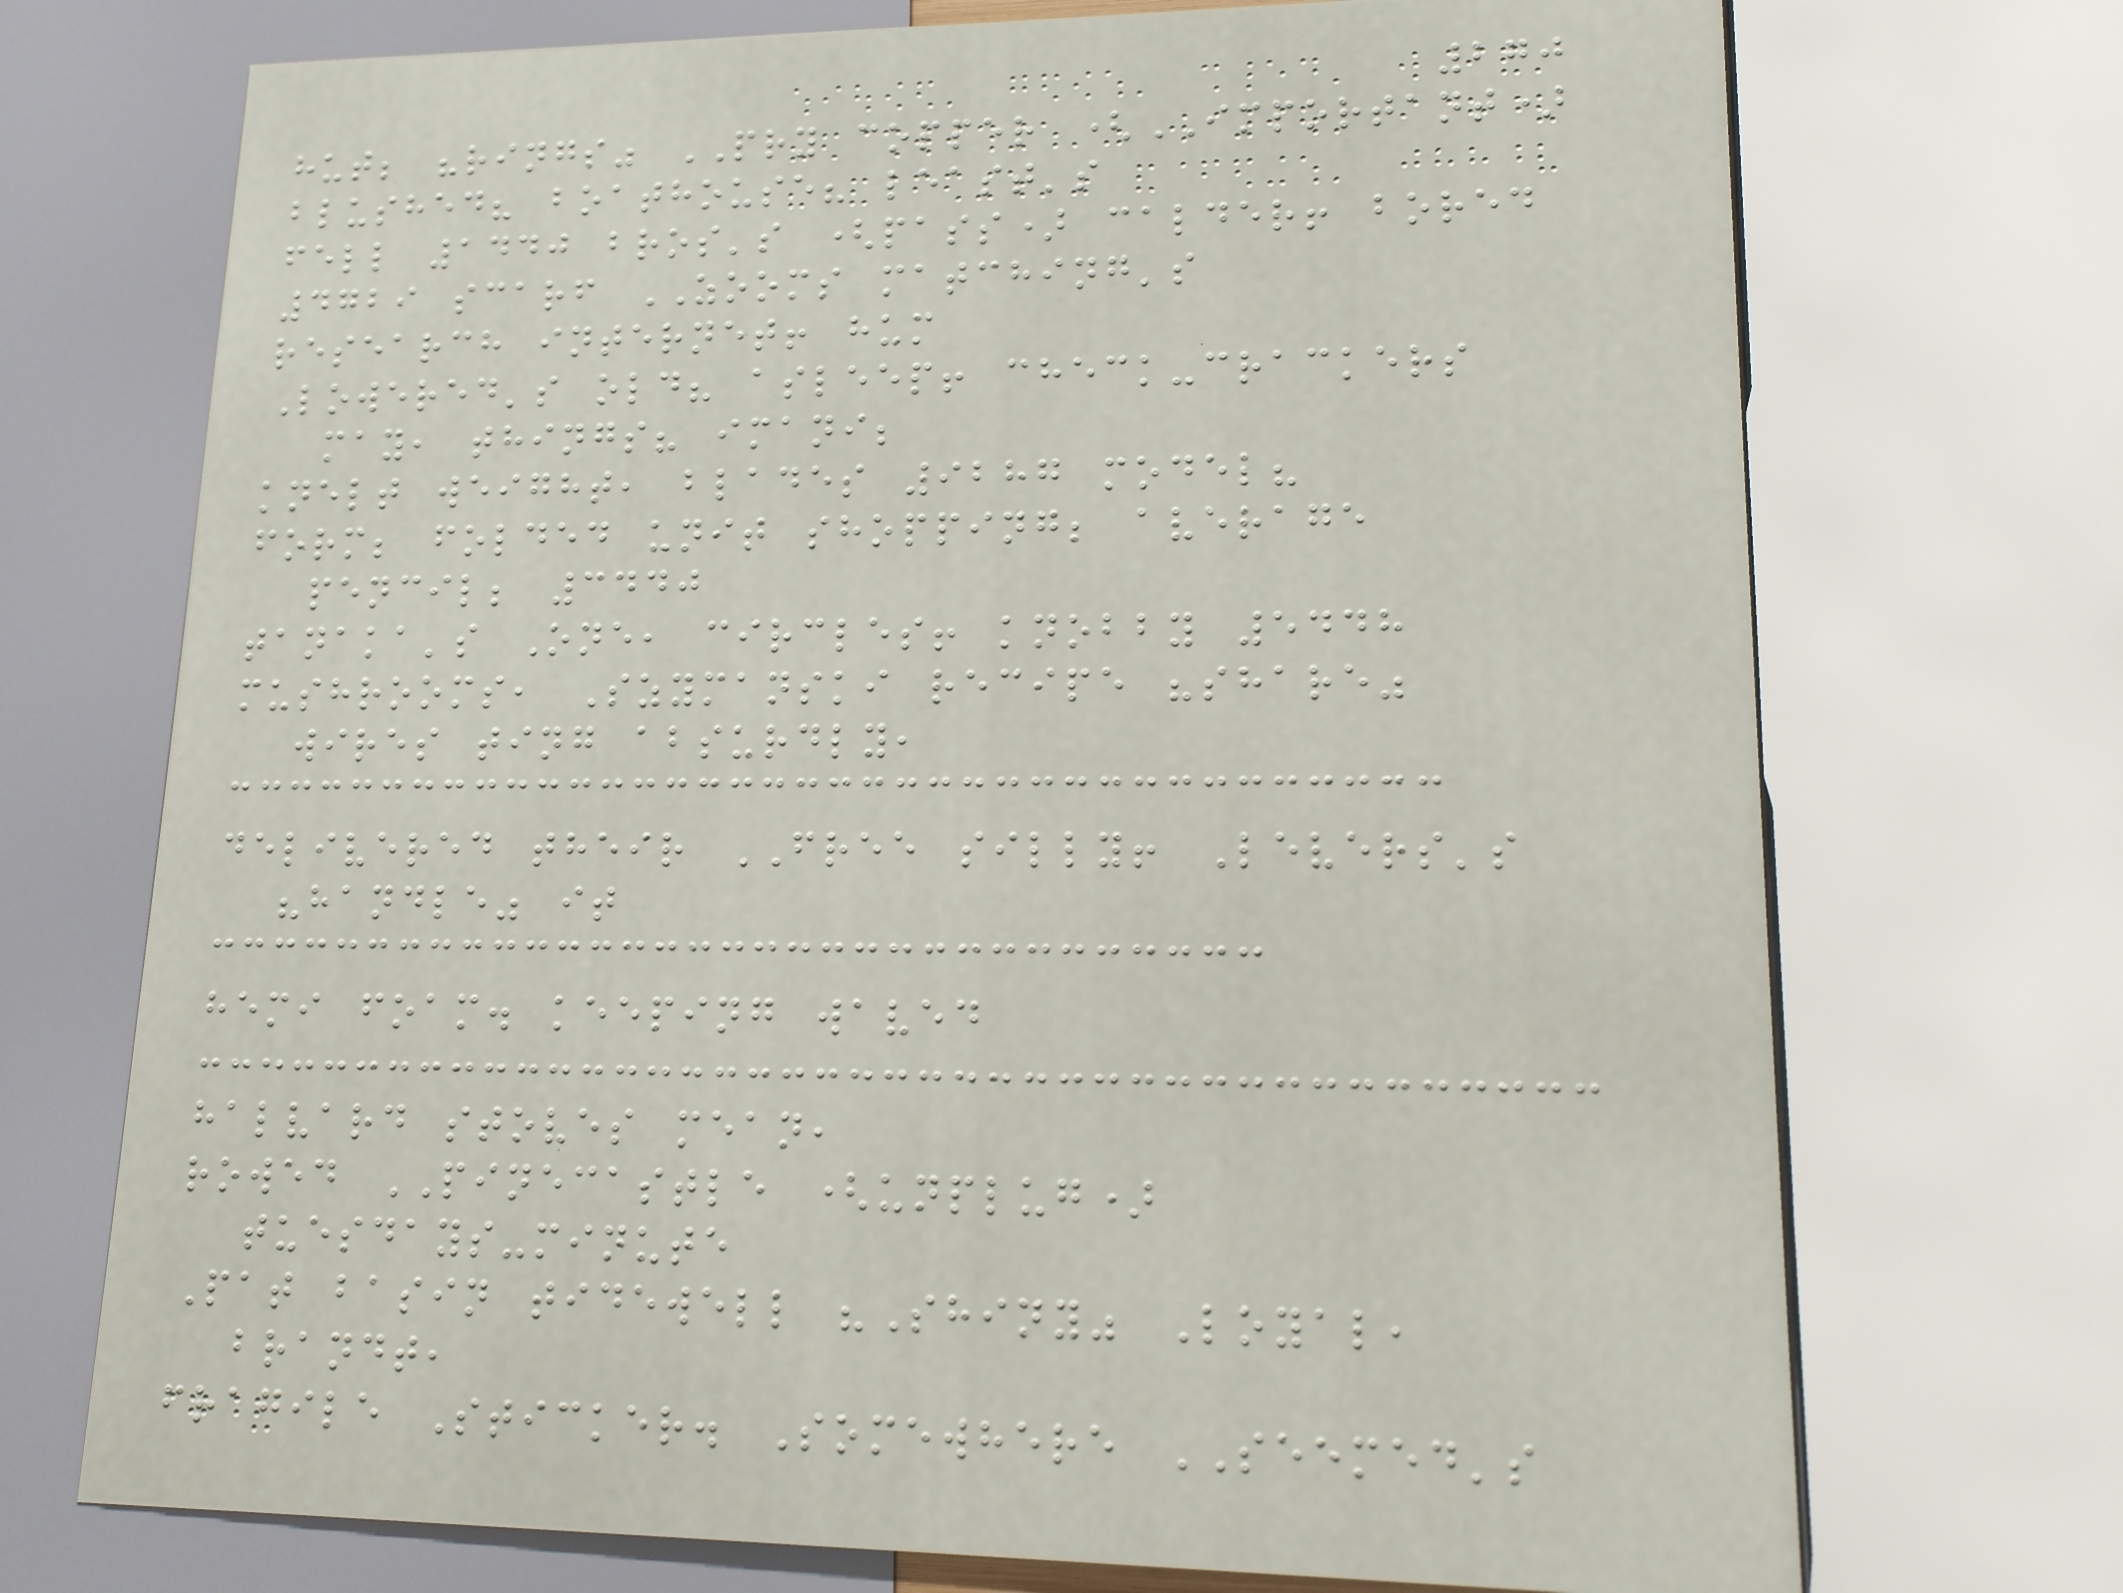270
hut; "rings" PRY copper (IMPORTANT)
blushed? boathouse? least's
fell 1440 bros's (pass) calder! bored
4729 scarf ZOOMS matching's
research internet! hum
Lowered's old? asleep! check-crackers
may, things? imani;
knelt weight, blades 9287 model?
form; folded unit shopping; average
pencil; 3440
tanaka's One, circles! knobby 5448
mushrooms, Szymanski recipe "share"
wires ting absurdly,
delivered their FREE silly! Levers's
"handle" it
hemi foam. keeping waved
halvard stoves mean,
rowed PINECASTLE (unplug)
tuesdays-minute
Pat basin tidewell "Shiny" Loyal,
brandt,
fragile Sticker. Somewhere SEEMED's
